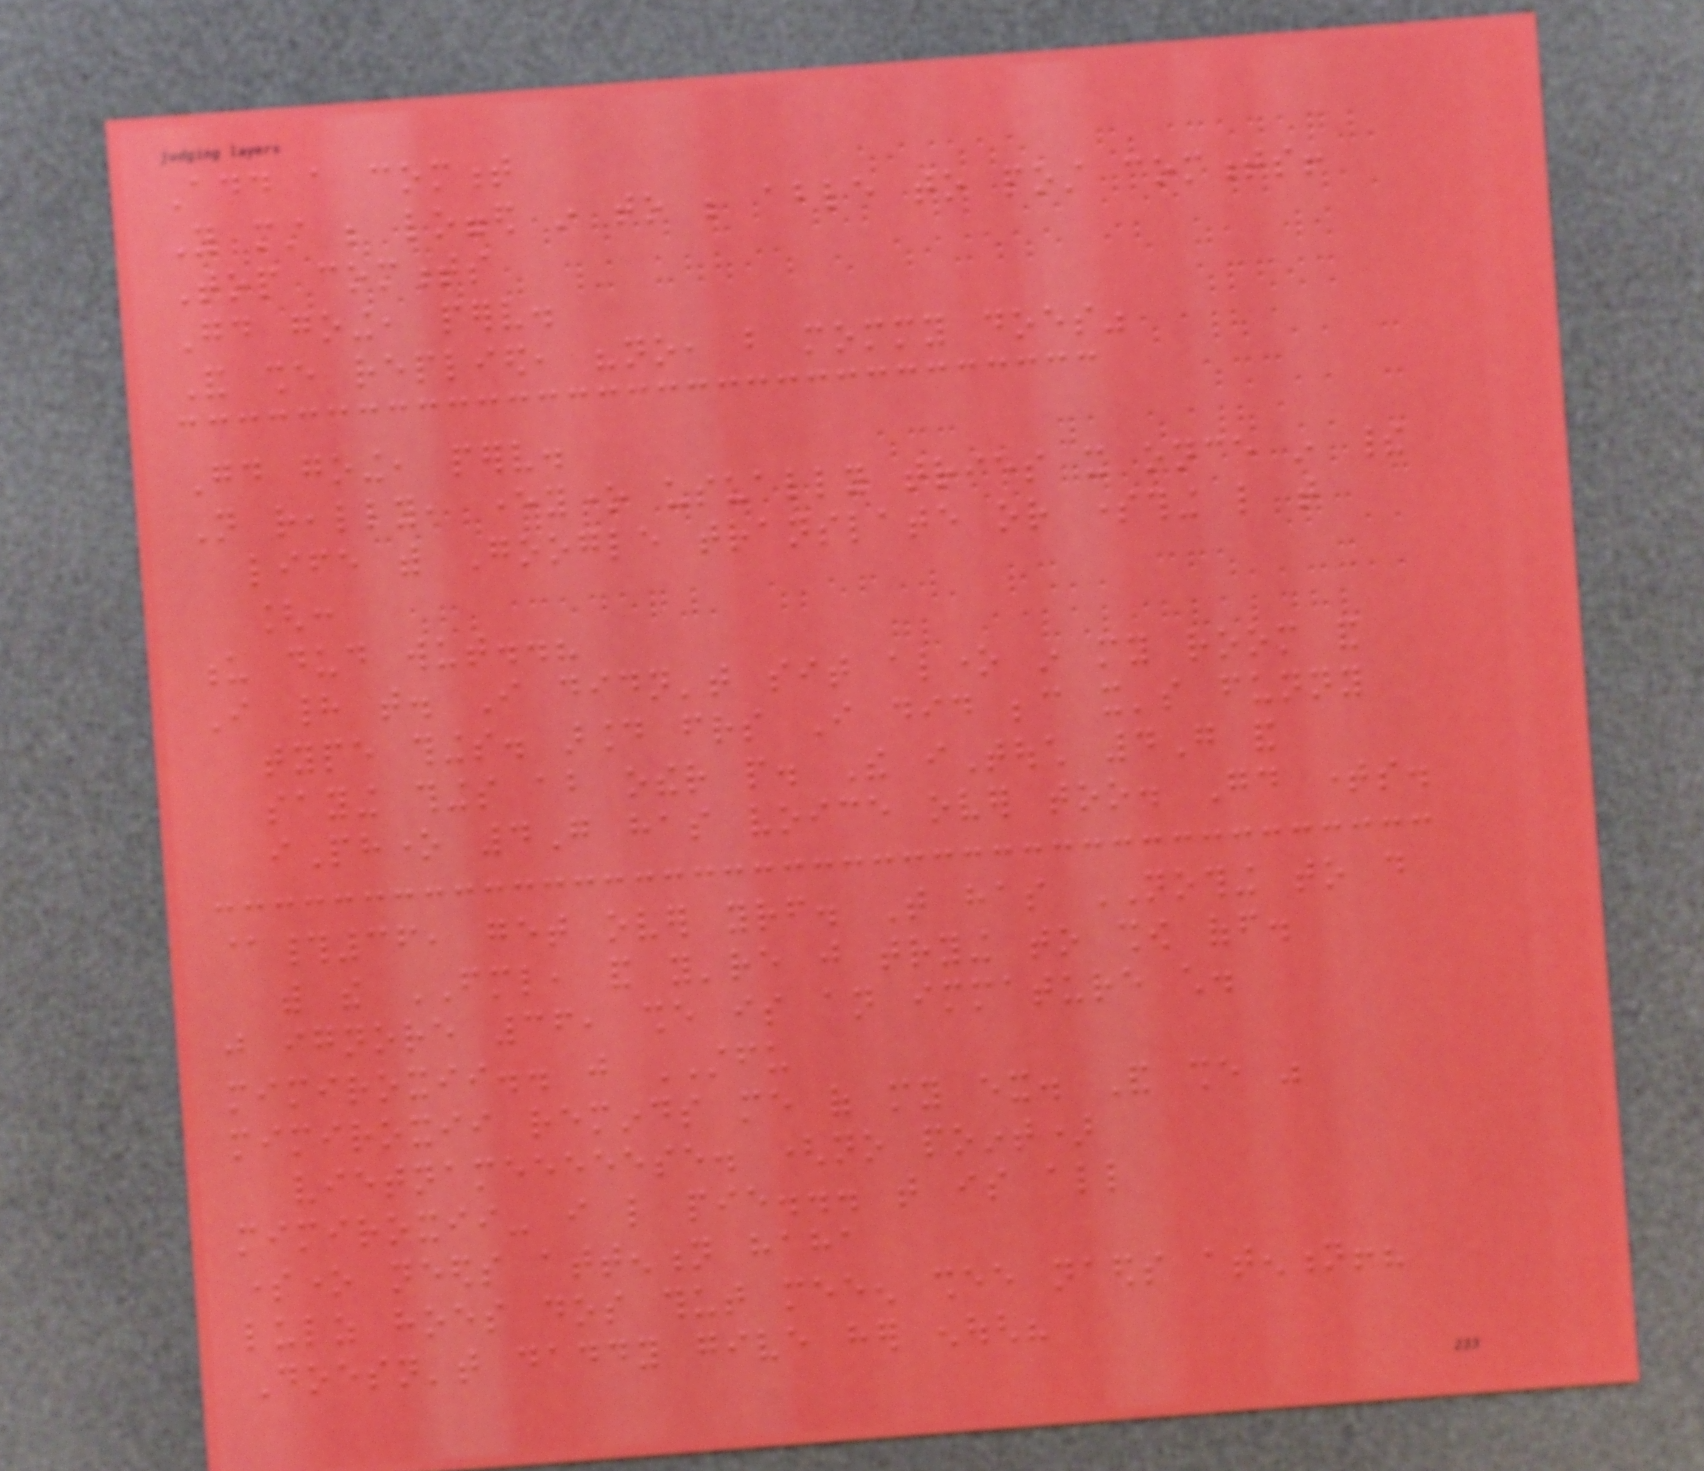Add a comment
You must be logged in to be able to post comments!
Top comments
Good going, perv.
And she replied, "no, but mommy does"
Good going, perv.
Not really, everyone usually tries it once in their
life with Google translate or something like that
[:
u dud wut..?
I had that. I didn't sit alone in my room and
type things. around friends I did because it's funny
saying things about other people. The iTouch 4G and
iPhone 4G has voice over too. Good times.
@#36, get over yourself. That has NOTHING to do
with the FML, and you're just trying to show off.
just ignore 36, she is an immature child.
mimiroxii.. just STFU
mimiroxii reminds me of my ex. And she was
vietnameeeeese. (no point)
mimiroxii- i like pie... that is all
someone needs attention haha
lulz hoes dos thut meeen shee naeds atention!?
Doesn't daddy give her enough?
